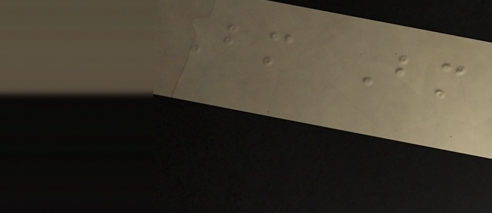Bm Bm
